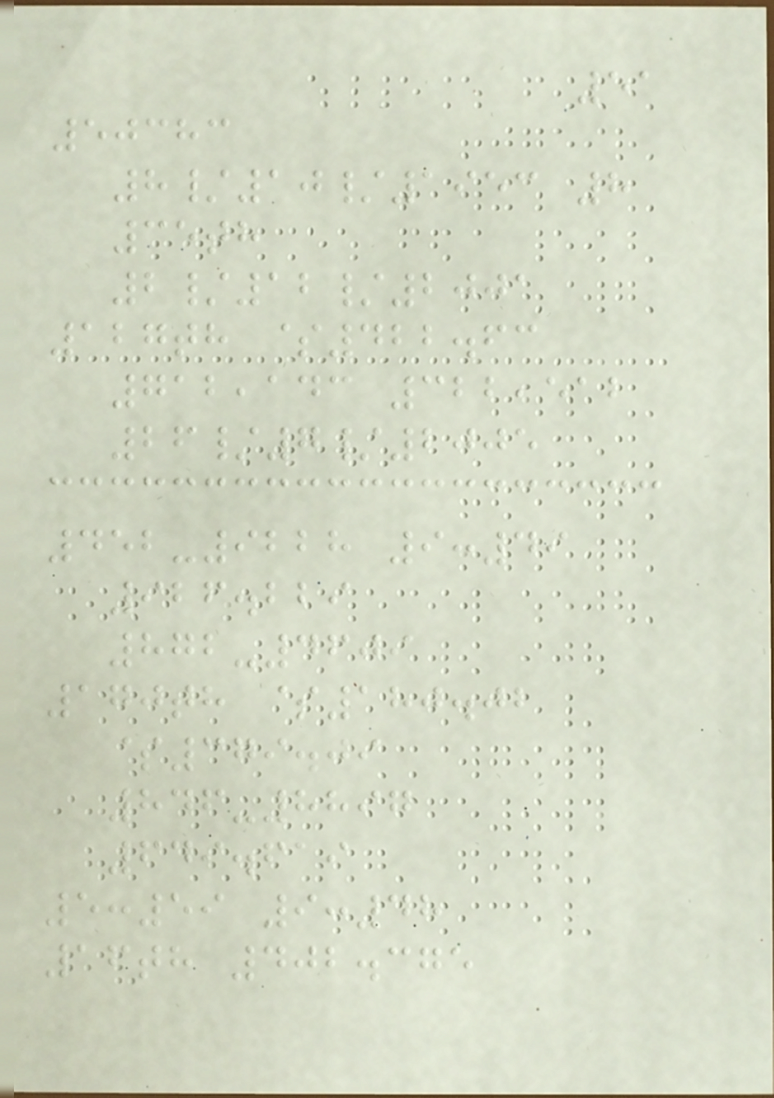51
50383
8/10/1953 8
35th
2/12/2001
127th $422.63
712,143 322,512
26/7/2005
452-9228 9:49
926.229
872-4609
170th $180.02
$379.09
846-8897
649.619
5:59 9:48
16th 402.375
